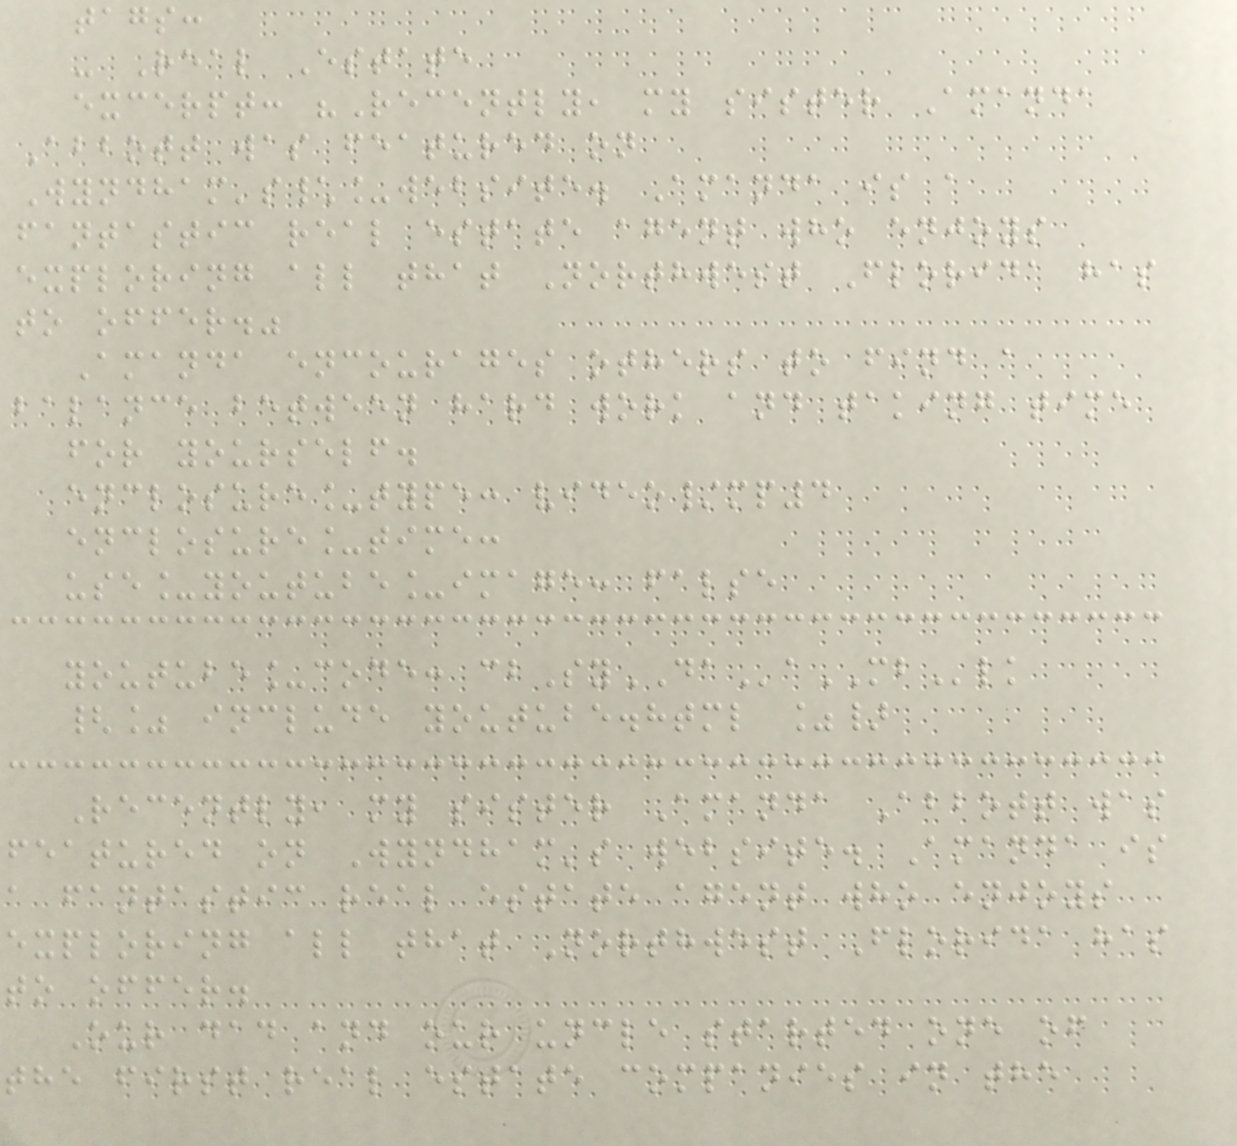tags:
- Real Estate
excerpt: "Recently, my sister Amanda
Abbott was featured on
Wyndham's\_website. Amanda is a
fantastic real estate agent who enjoys
exploring all that Northwest Florida has
to offer."
Amanda encourages others to find a
balance between hard work and taking time
for yourself.
enclosure_type: video/mp4
enclosure_time:
use_youtube_image: false
youtube_code: cbSyDAaMBlk
{% include youtube.html %}
Recently, my sister Amanda Abbott was
featured on Wyndham's website. Amanda is
a fantastic real estate agent who enjoys
exploring all that Northwest Florida has
to offer.
Our dad and our uncle started one of
the first real estate companies in the
